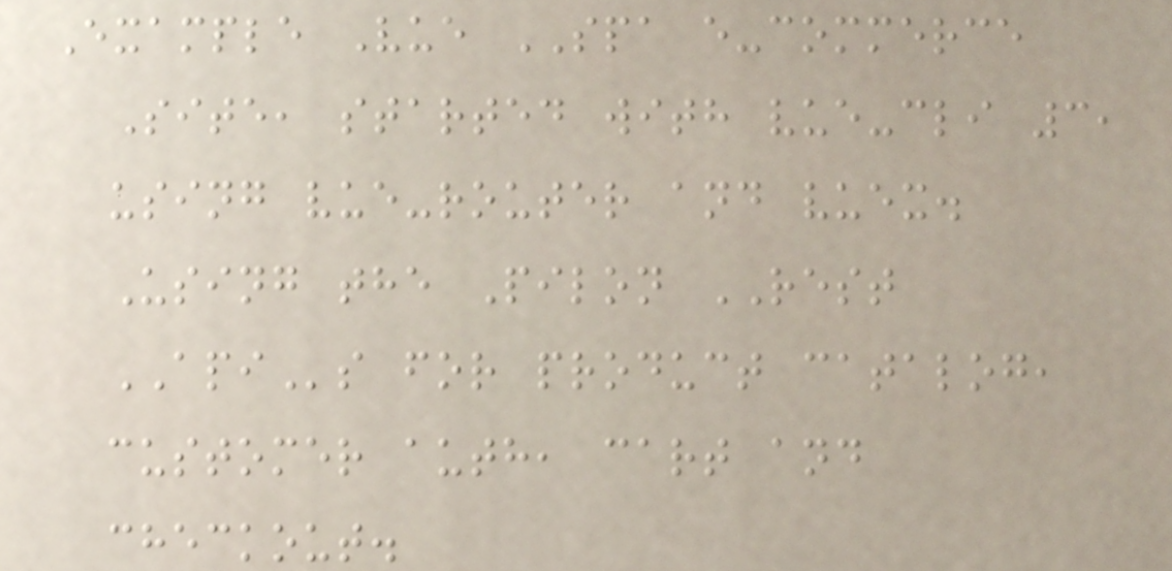Example Vue SPA e-commerce
Site, started with vue-cli 3,
using vue-router and vuex.
Using the Pilon REST
APIs for product catalog,
customer auth, cart and
checkout.
